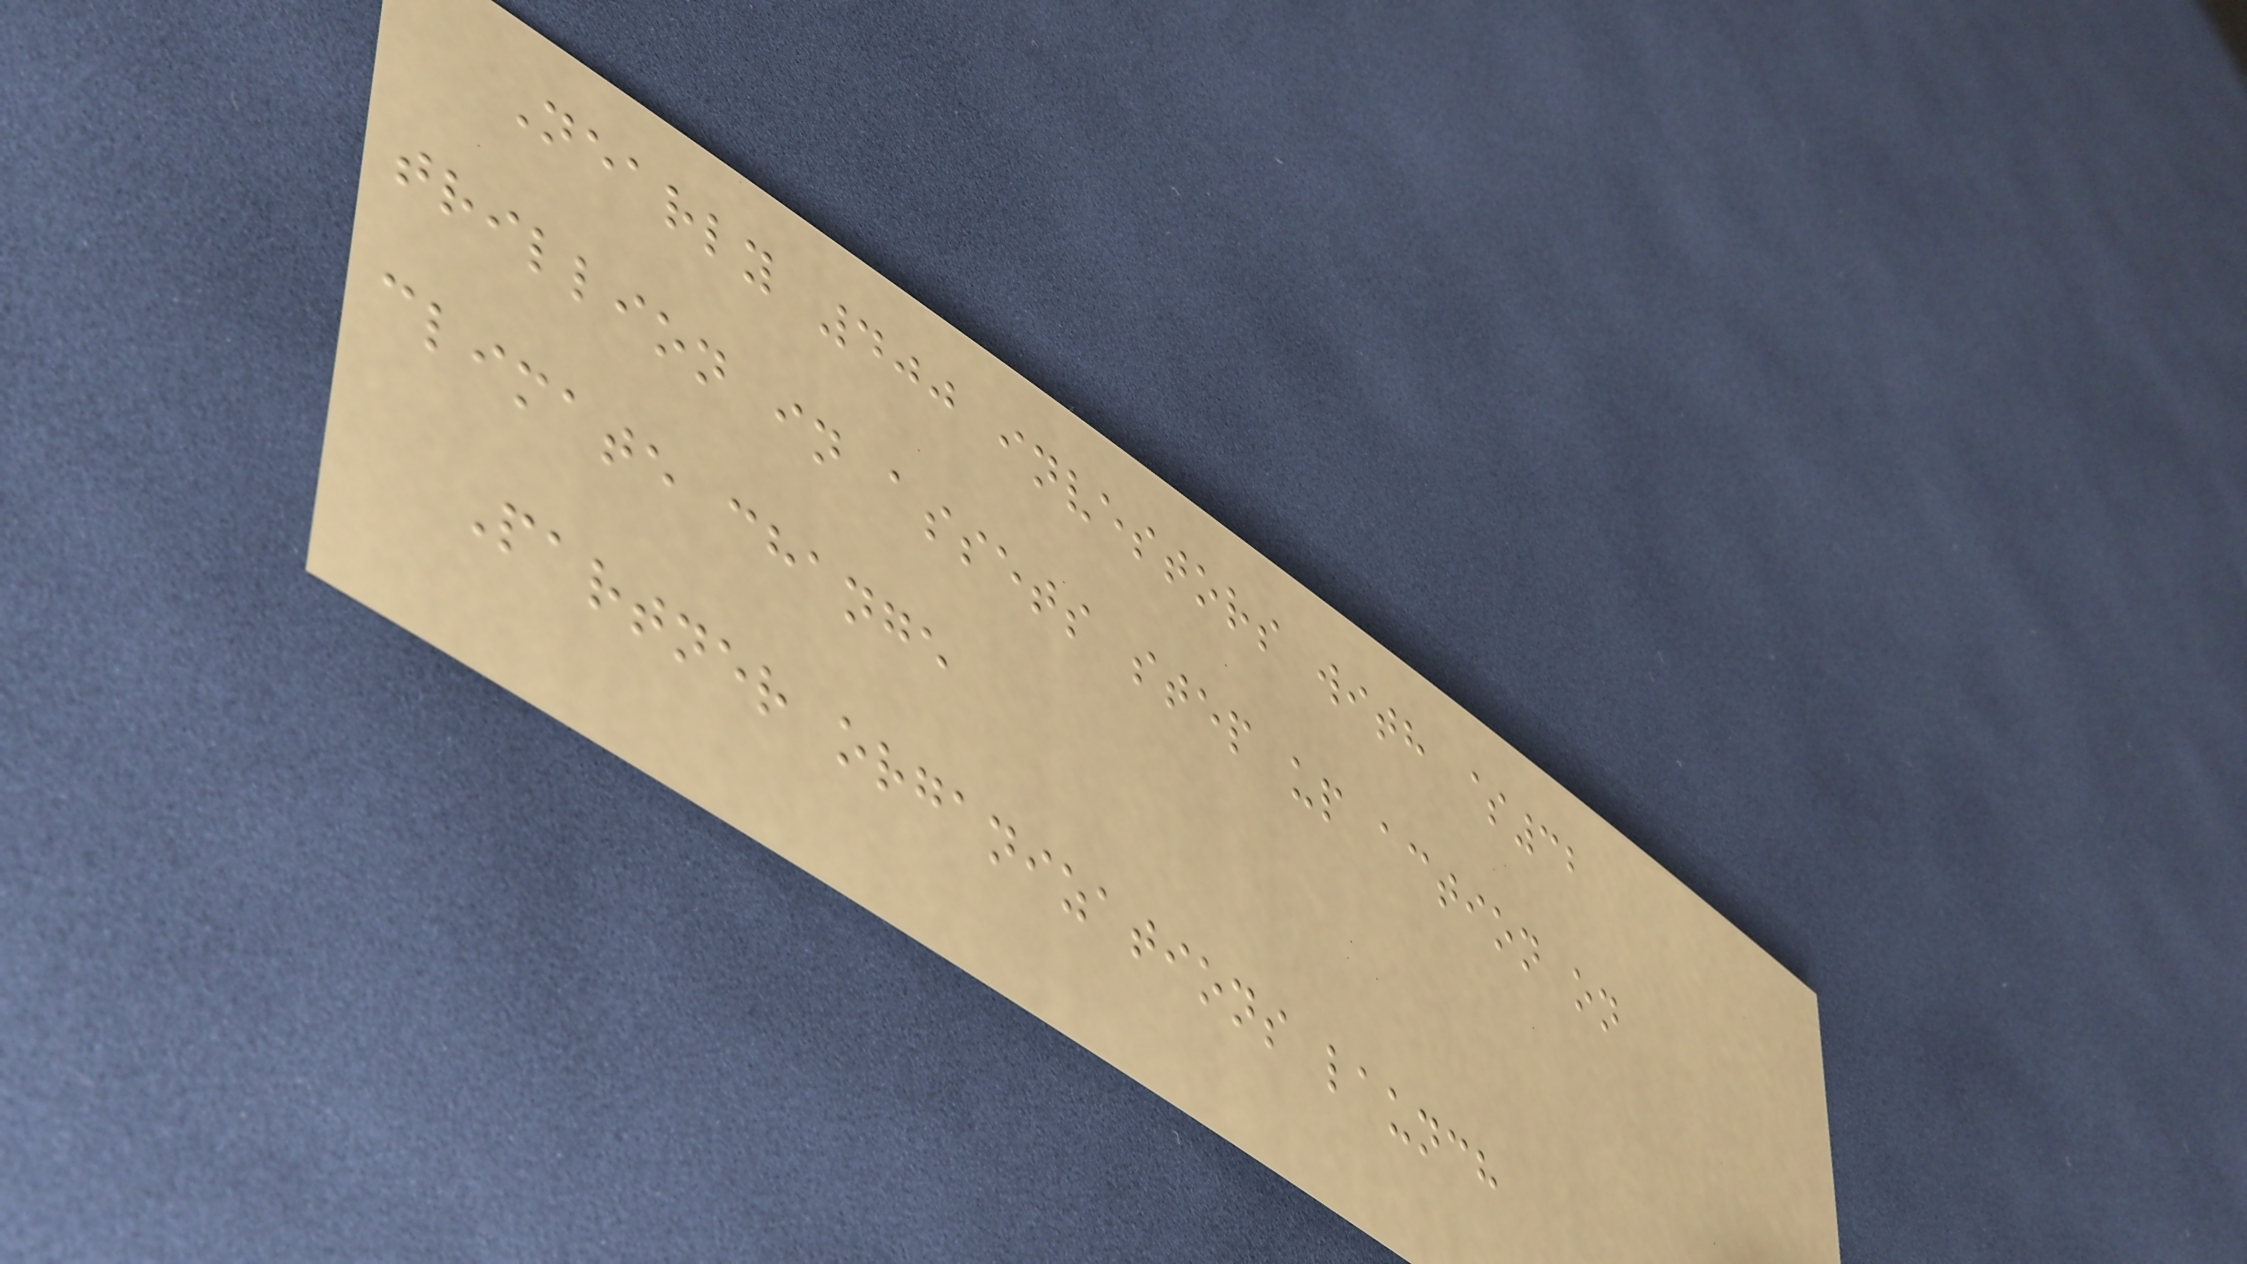Nearly 400 investors with $32
trillion in assets step up action on
climate change
Partner organizations launch
